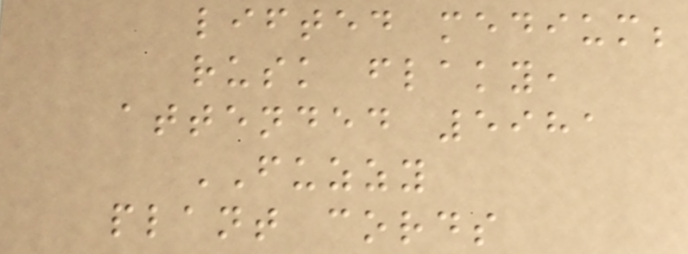lifted medium;
rusk flaky,
attended 5981
FUZZY
plant cords
